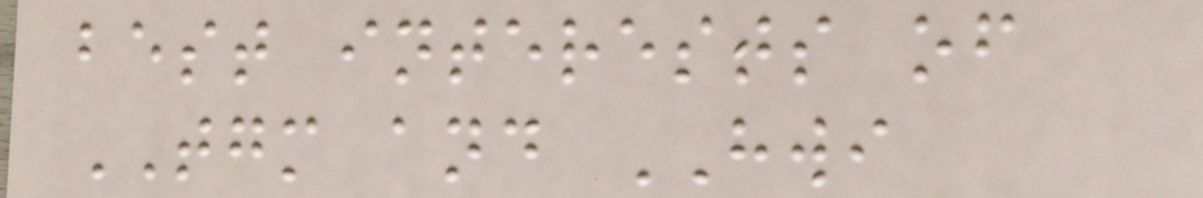best interests of
TGM and HWI
